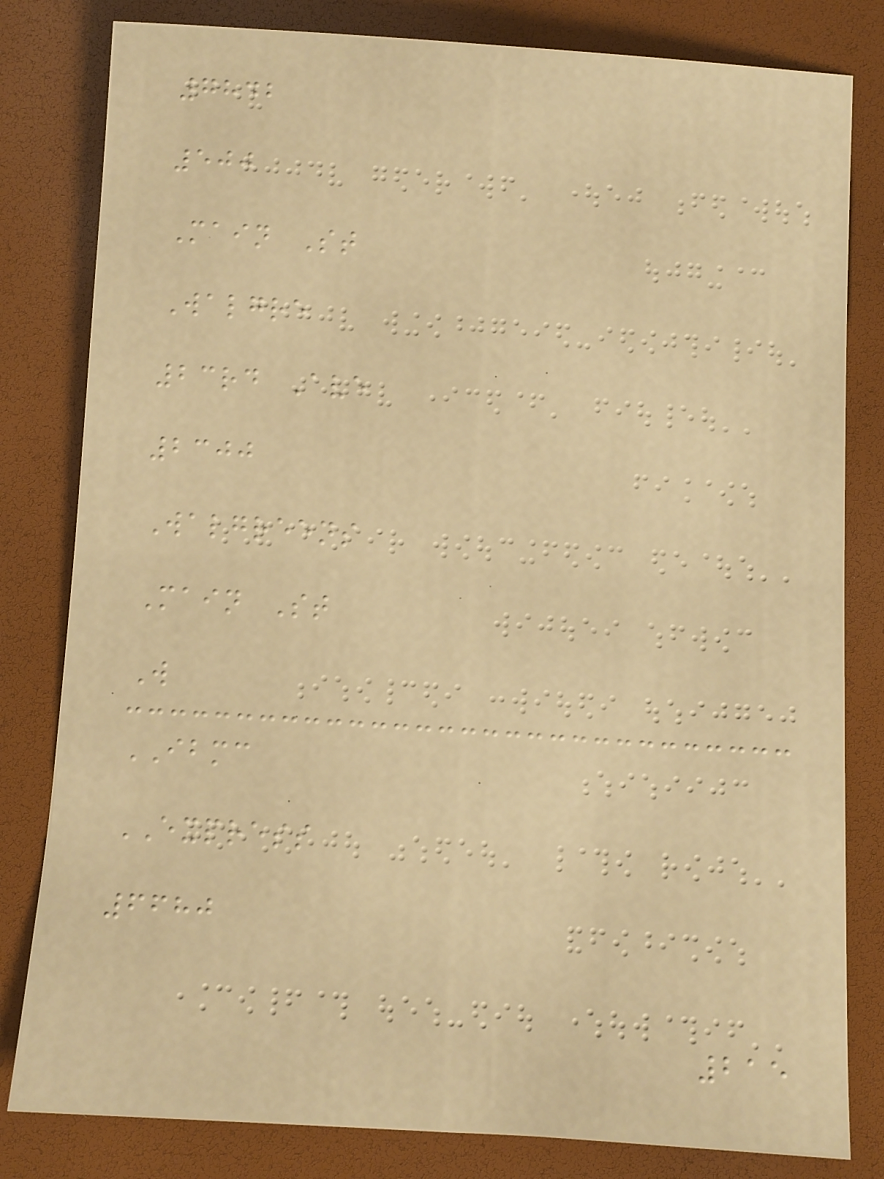7842
500
Main St
Walgre
23rd Ave
2300
Walgreens
Main St
W
IBMC
EXPRESS
6680
215
